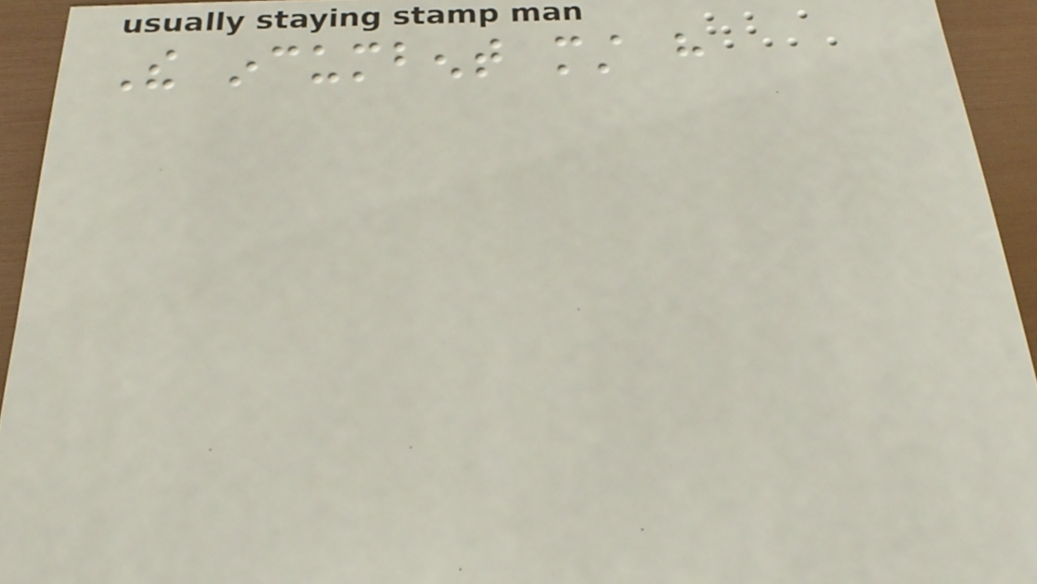The incumbent must have
